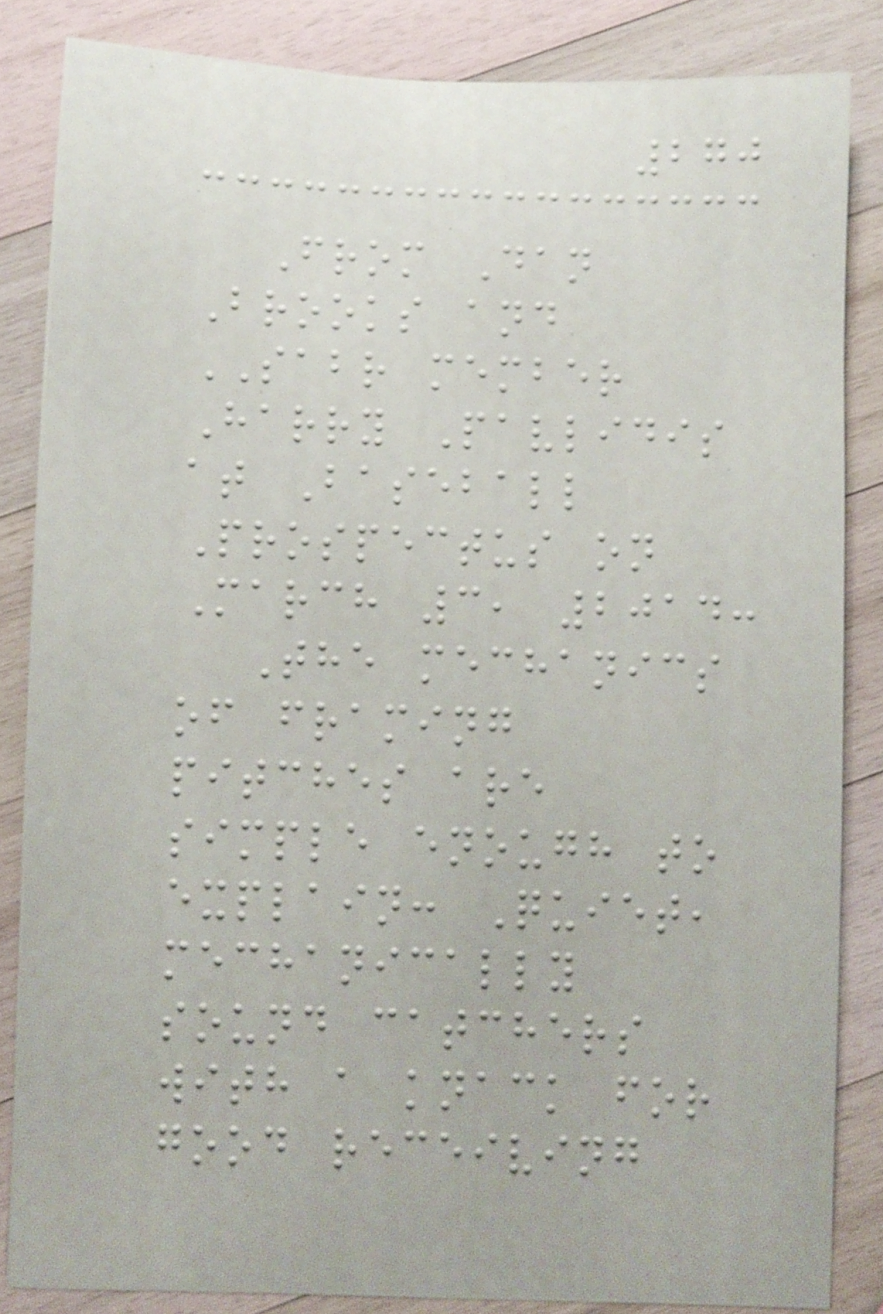270
From Dan
Brooks and
SABR member
Harry Pavlidis
at Baseball
Prospectus on
March 3, 2014:
The mechanics
of framing
pitches are
simple enough to
explain: Quiet,
mechanically
sound catchers
with a knack for
good receiving
